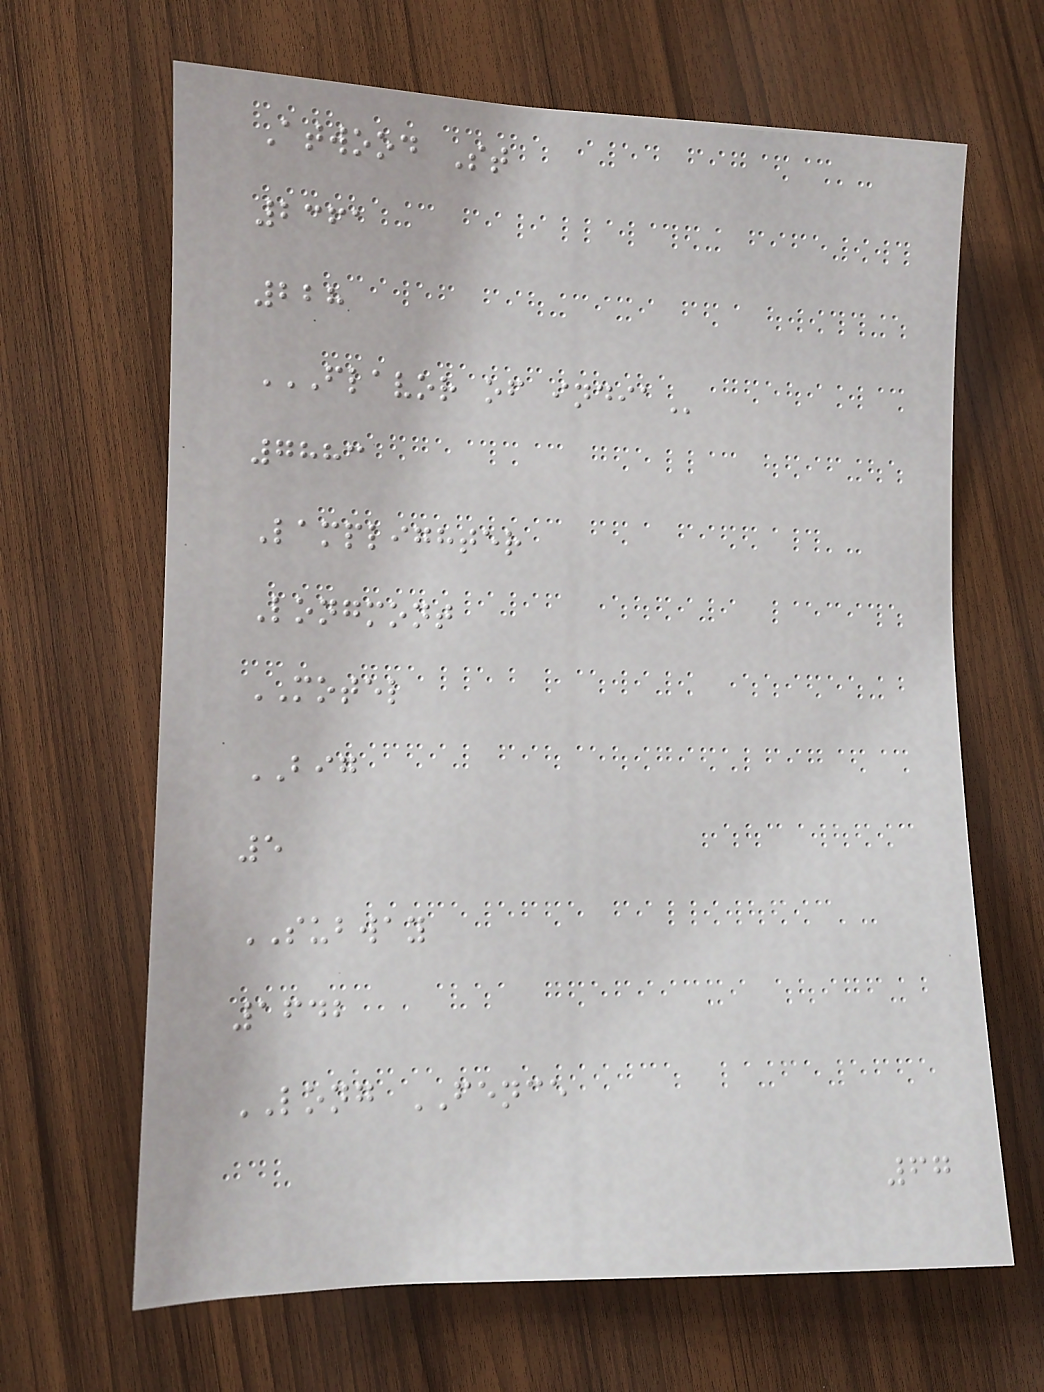Atwood St
2361
228
FLAVOR OF INDIA
7883
Lamplighter
Longmont
MOTEL
BIG
5
SUBWAY
1642
LONG FENCE
67
